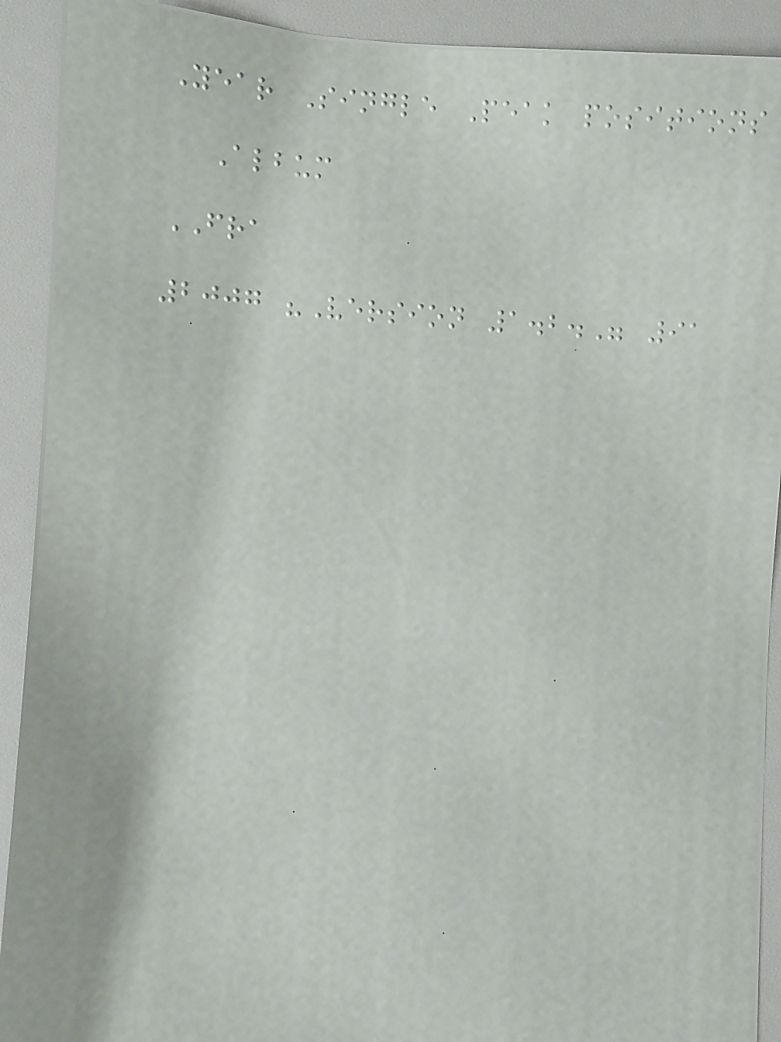Year Single Peak positions
Album
FRA
2007 "Version 1.2." 91
